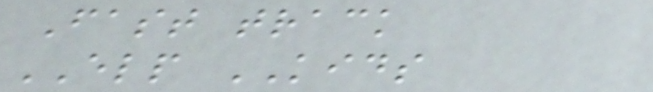Fast track
ELP KIDS
